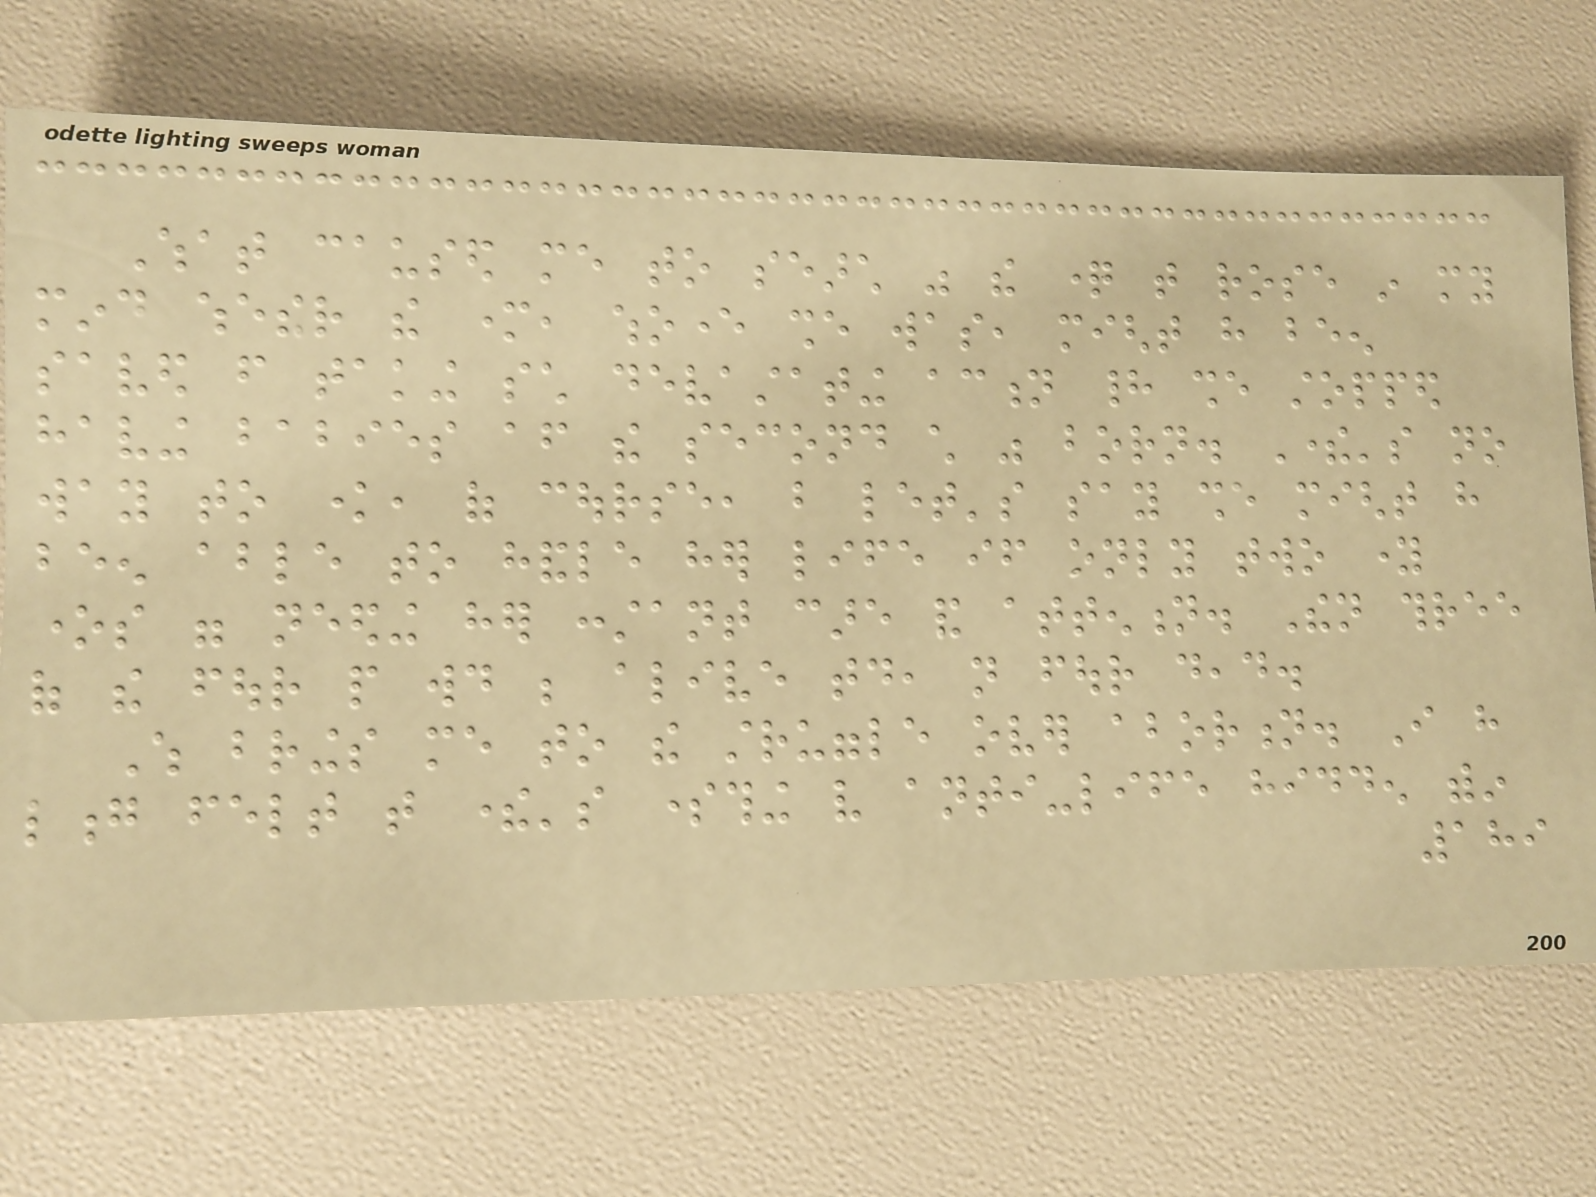What caused me to search was the question that rose in my
mind whether the mother, whoever she was, might have been
saved from taking such devastating action had she stopped
having babies after the second child was born. There's no
way to know, of course, but let's say she might have
been able to handle her life if only two young
ones were needing her constant care and attention. Then three
of the four people would be alive today, not four dead.
Which brings me to the struggle over abortion. I have
long felt that there's something very anti-life hidden within
189
